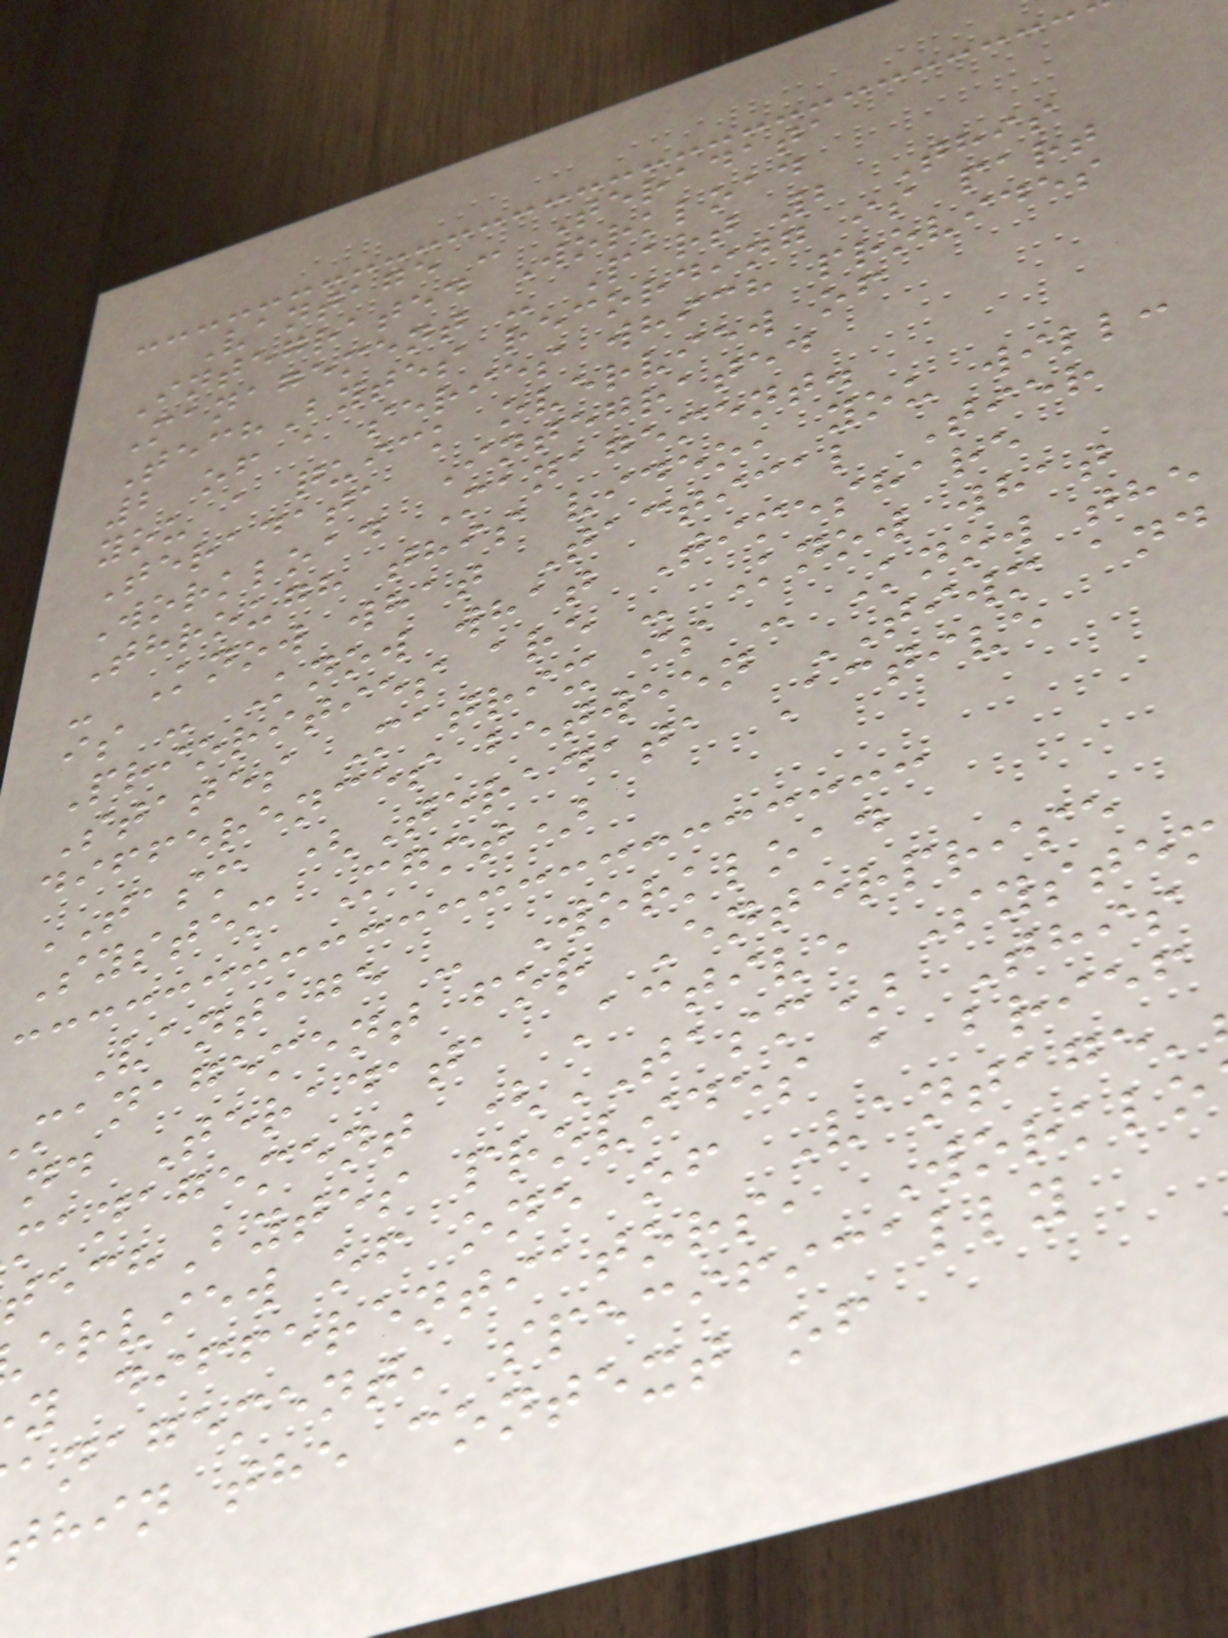Vantage - Teradata
Integrated Workload
Management - Part 2 This
TechBytes recording is part
2 of a series which provides
you a quick overview of
Teradata Integrated
Workload Management.
Through this video, you will:
- Know what Tactical Tier
is - Know what Timeshare
Priorities are - Know what
States Matrix is - Know the
differences between TIWM and
TASM (Teradata Active
System Mgmt)
Vantage - Workload
management for Enterprise
nd Teradata Active System
management (TASM) This
echBytes provides a brief
erview of one of Vantage'
y differentiators, Worklo
anagement, specifically
thin the context of
